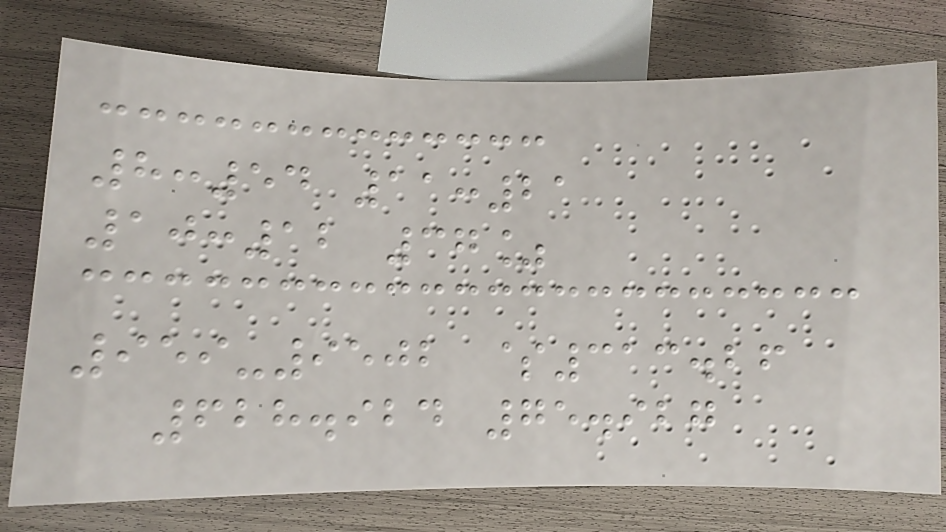8:54 11:21
10:12 37%
959-9502 $313.26
628.924 75.927
